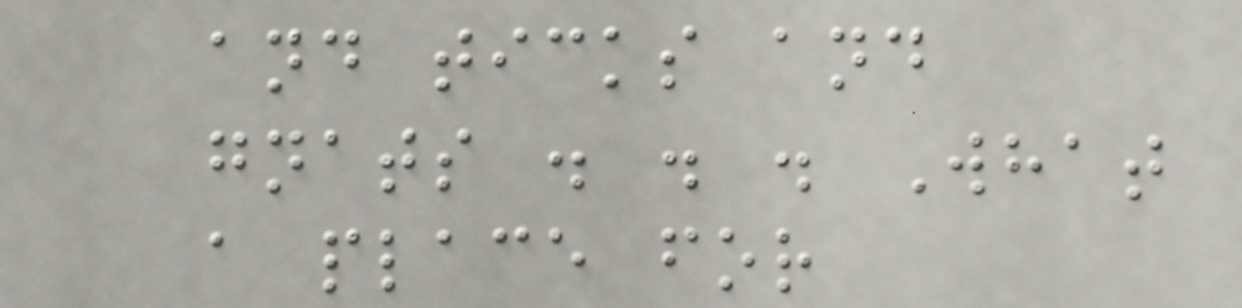and ticks and
gnats . . . What
a place for
